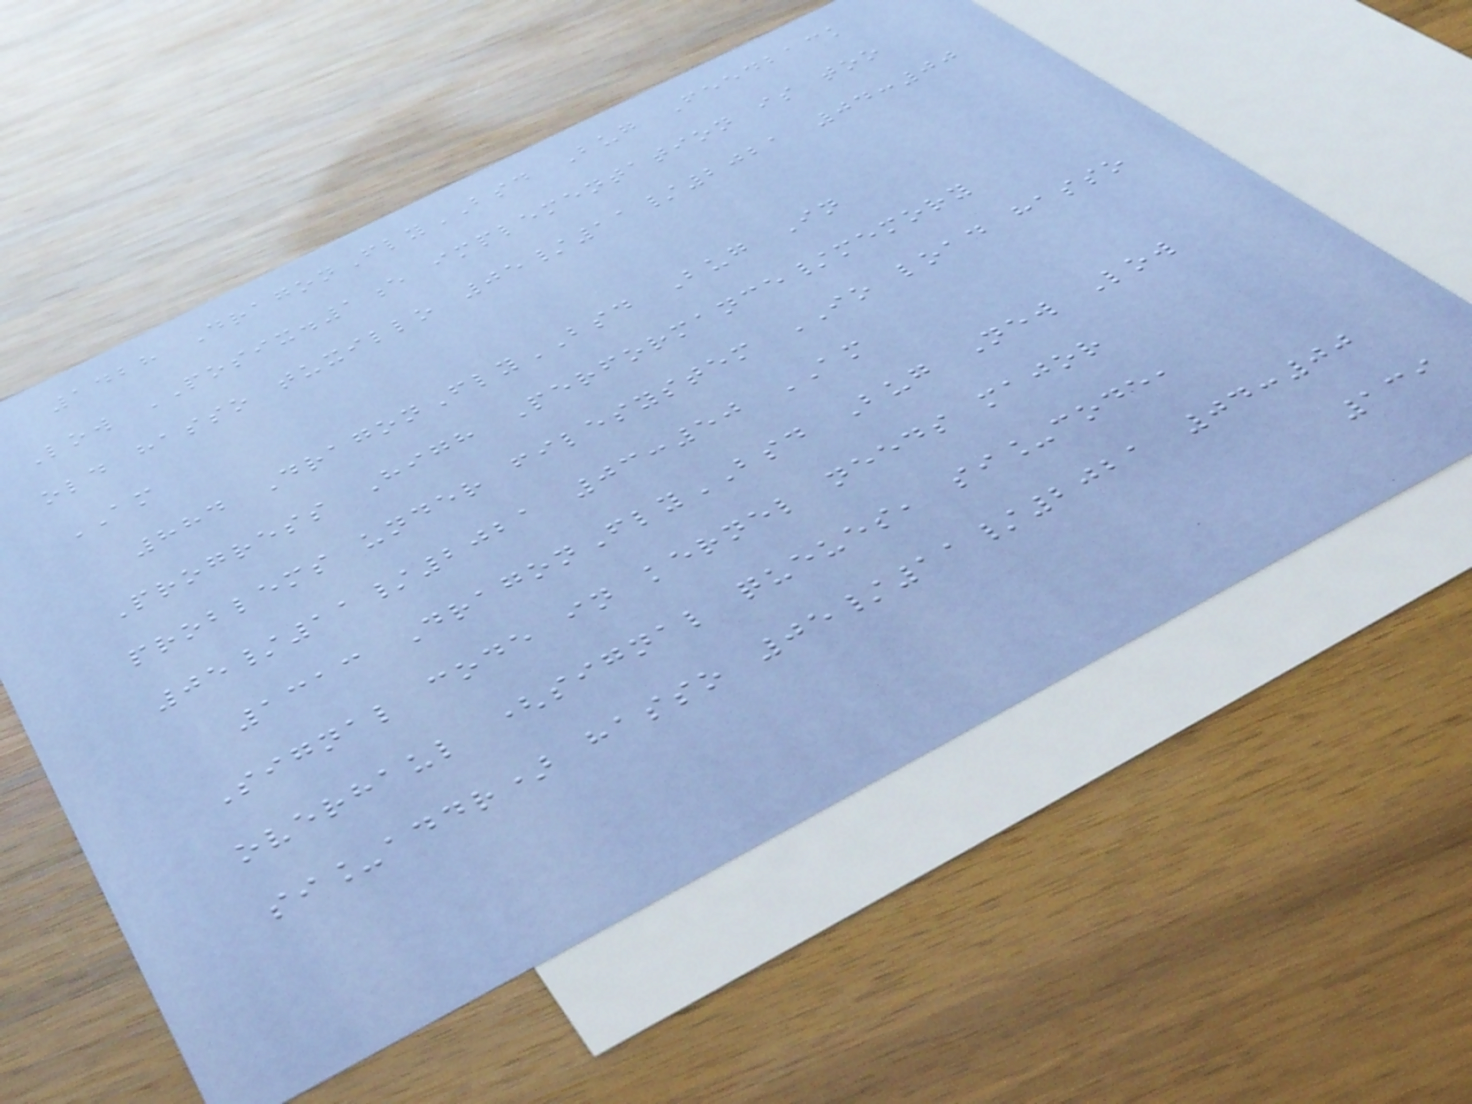1428 DragonFlyBSD Bug Feedback
Low POSIX.1e implementation is too
old hasso tuxillo 05/11/2021 04:00
AM
884 DragonFlyBSD Bug In
Progress High Performance/memory
problems under filesystem IO load hasso
05/11/2021 03:50 AM
1313 DragonFlyBSD Bug New Low
Signal code in kernel needs major
overhaul (signal queues, si_code,
si_addr) hasso 05/11/2021 04:00
139
